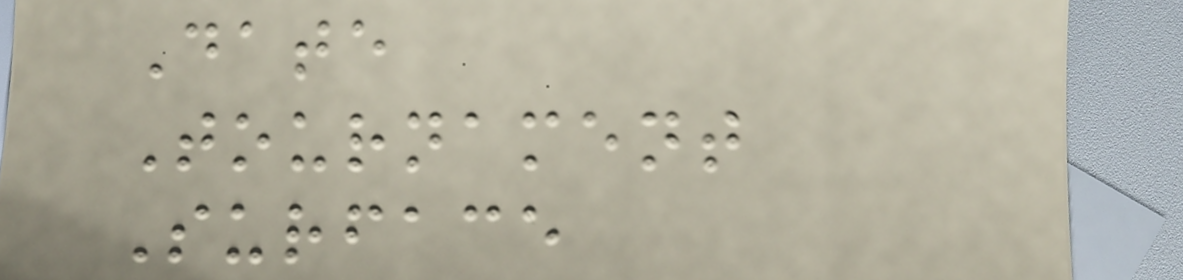Date
Tournament
Surface
